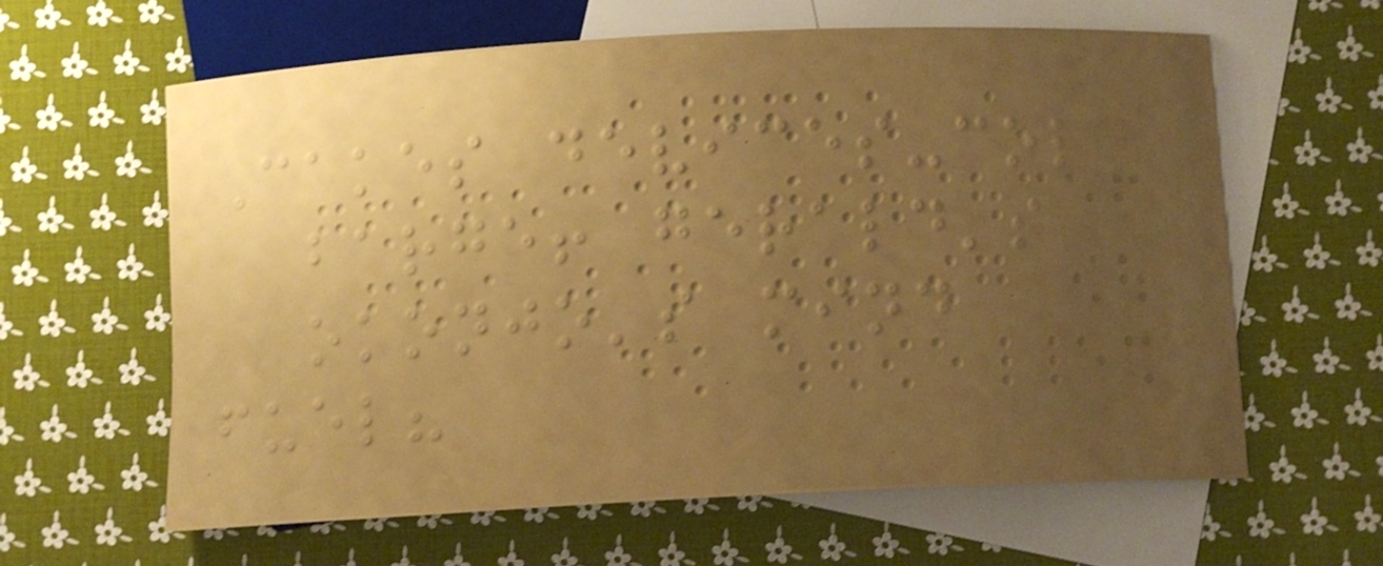Cakes devices-cold
barge! gerald's
okonjo's mind
fuel?
